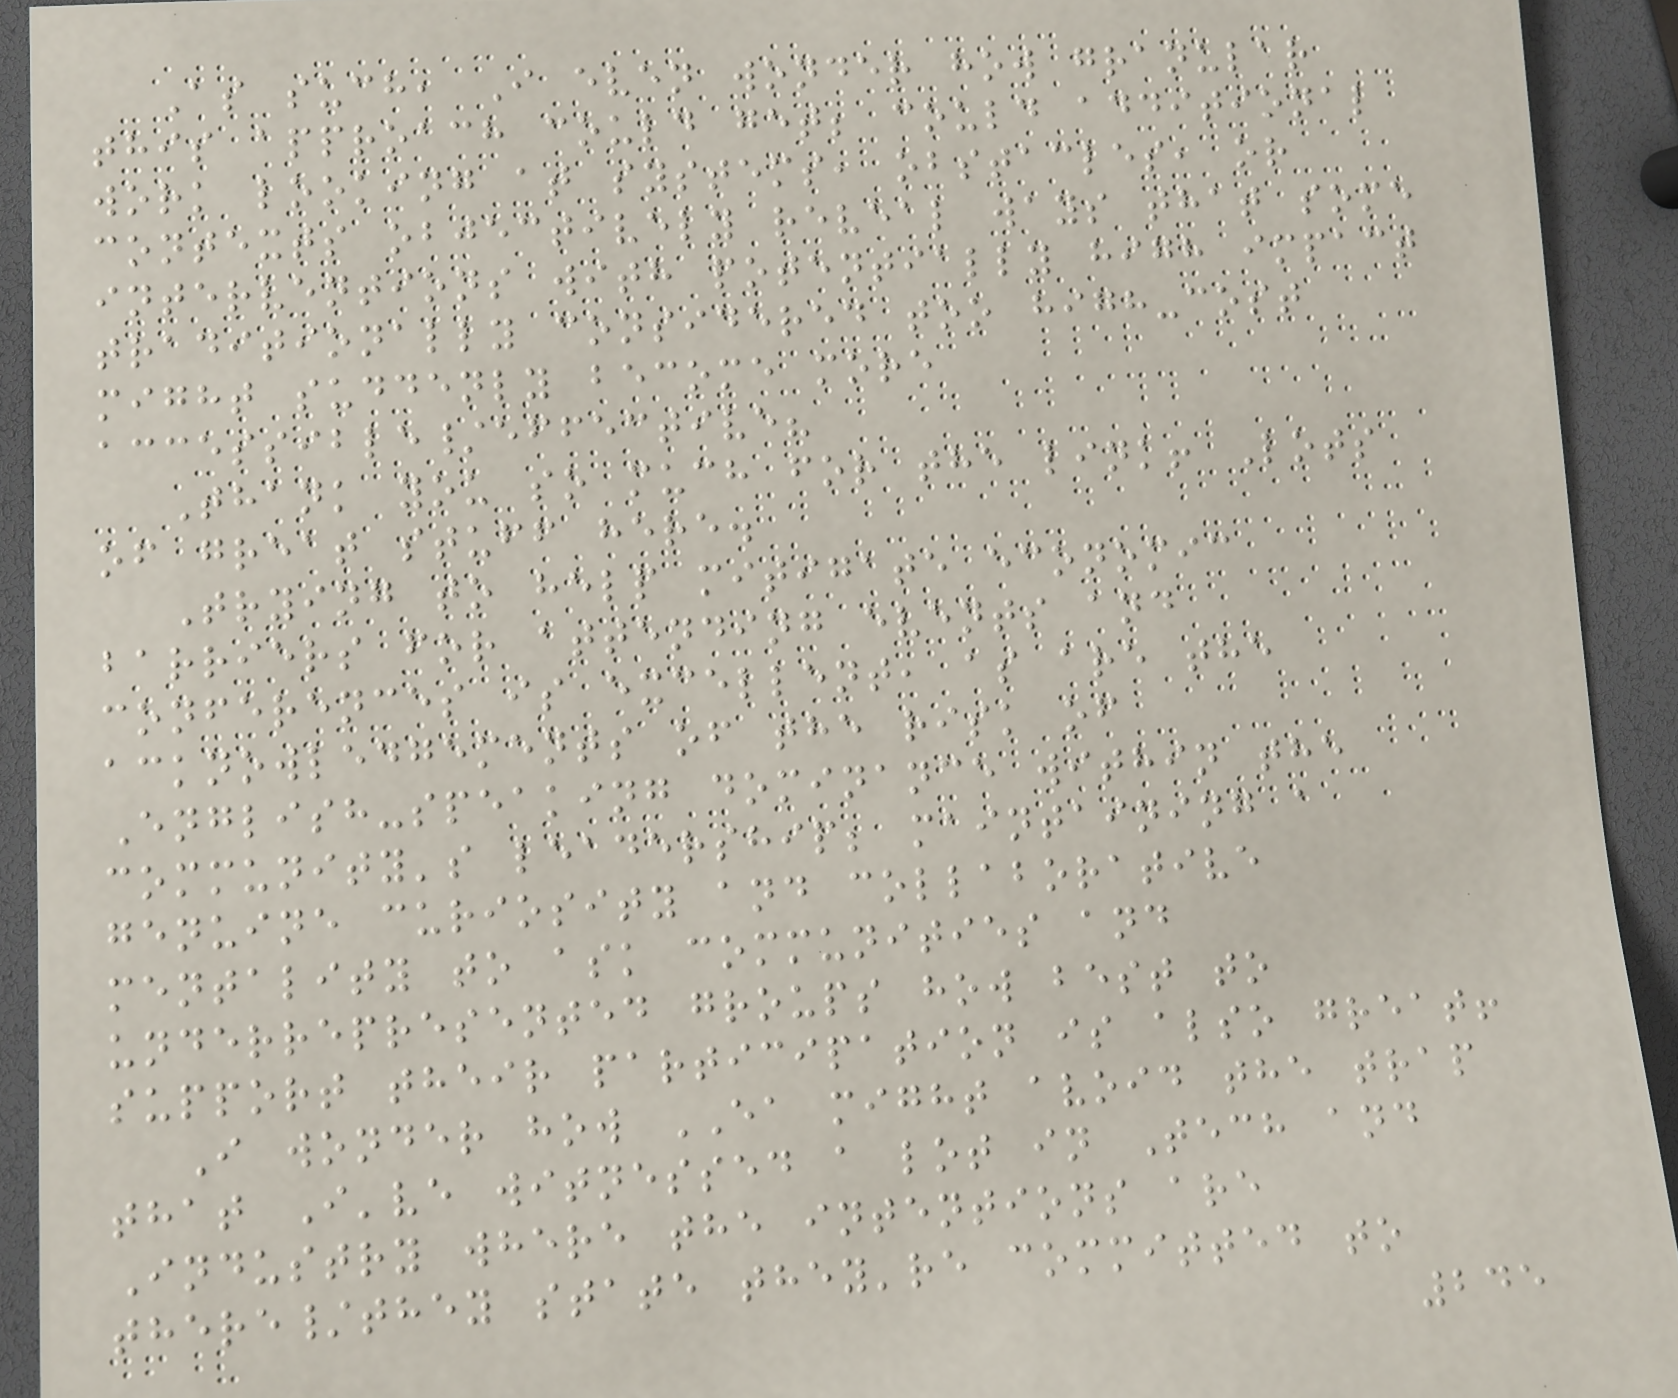As such, I even wonder how granular
this approach could get; could additional
work looking at systems, obstacles, or
contexts objectively reveal ways that some
interventions with potentially high impact
traditionally considered too high-cost
might suddenly become more
accessible/effective?
Thank you so much for the link! Lots
of great stuff here.
Trying to help mitigate economic
barriers for attending events and
conferences is excellent, as are the
acknowledgements of the risk of
English-speaking dominance within the
community's leadership; maintaining a
genuine curiosity and collaborative
mentality to ask communities and
underrepresented groups how best to
support their participation is also great!
I wonder how EA might avoid the trap
that I've witnessed a lot in Tech and
Industry where the intentions are
there/they state they're committed to
245
